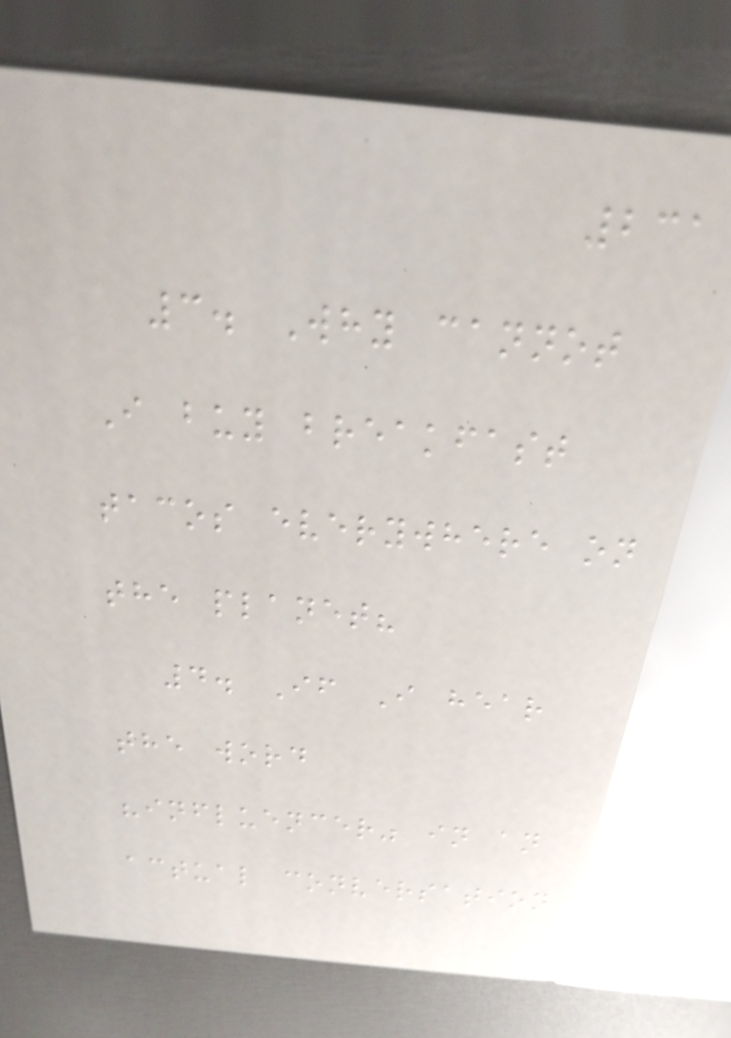231
3. Why cannot
I buy breakfast
tacos everywhere on
the planet?
4. If I hear
the word
"influencer" in an
actual conversation
